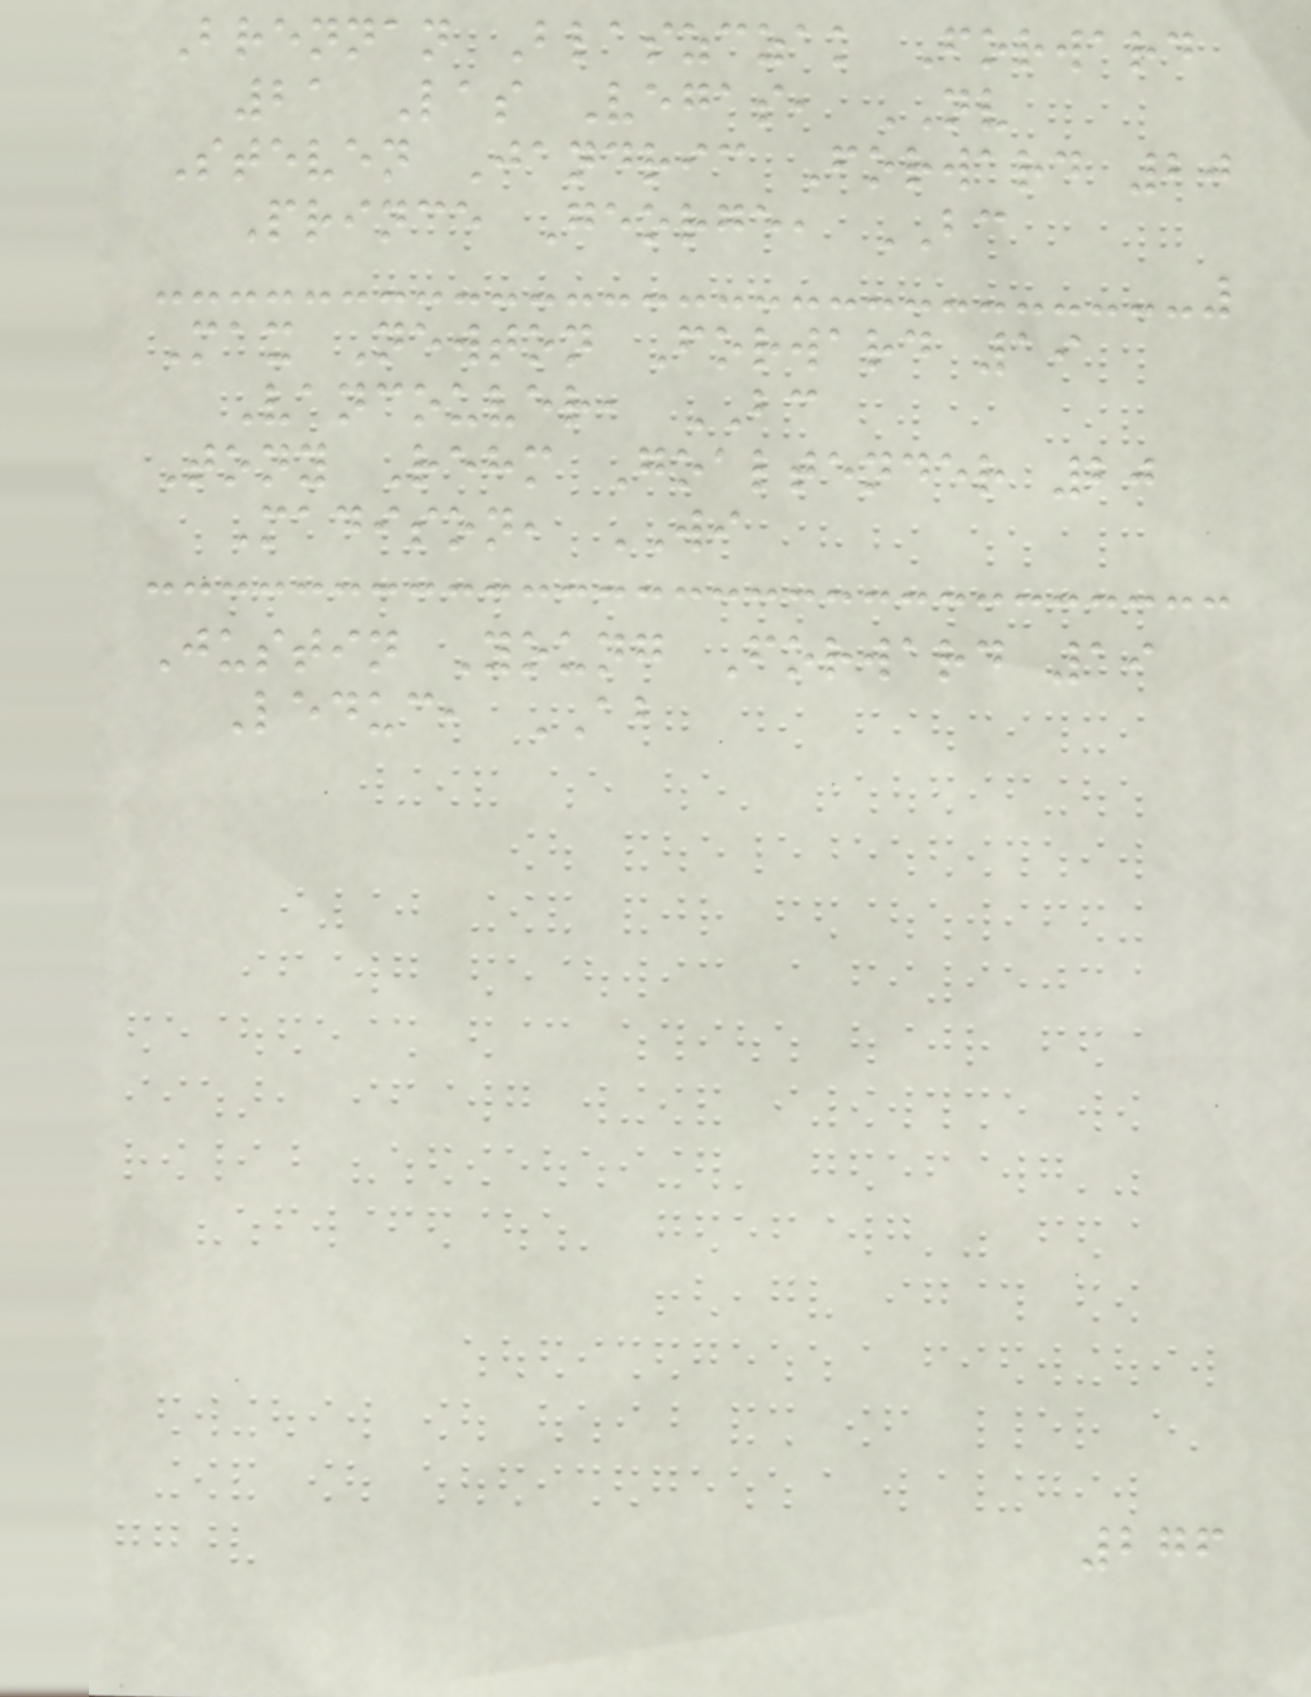Brennan Blaszczak Forward
21 Las Vegas, NV
Steven Jandric Forward 20
Prince George, BC
Max Newton Forward 19
Vancouver, BC
Tony Rehm Goaltender 20
Madison, WI
Justin Young Forward 19
Leduc, AB
276
